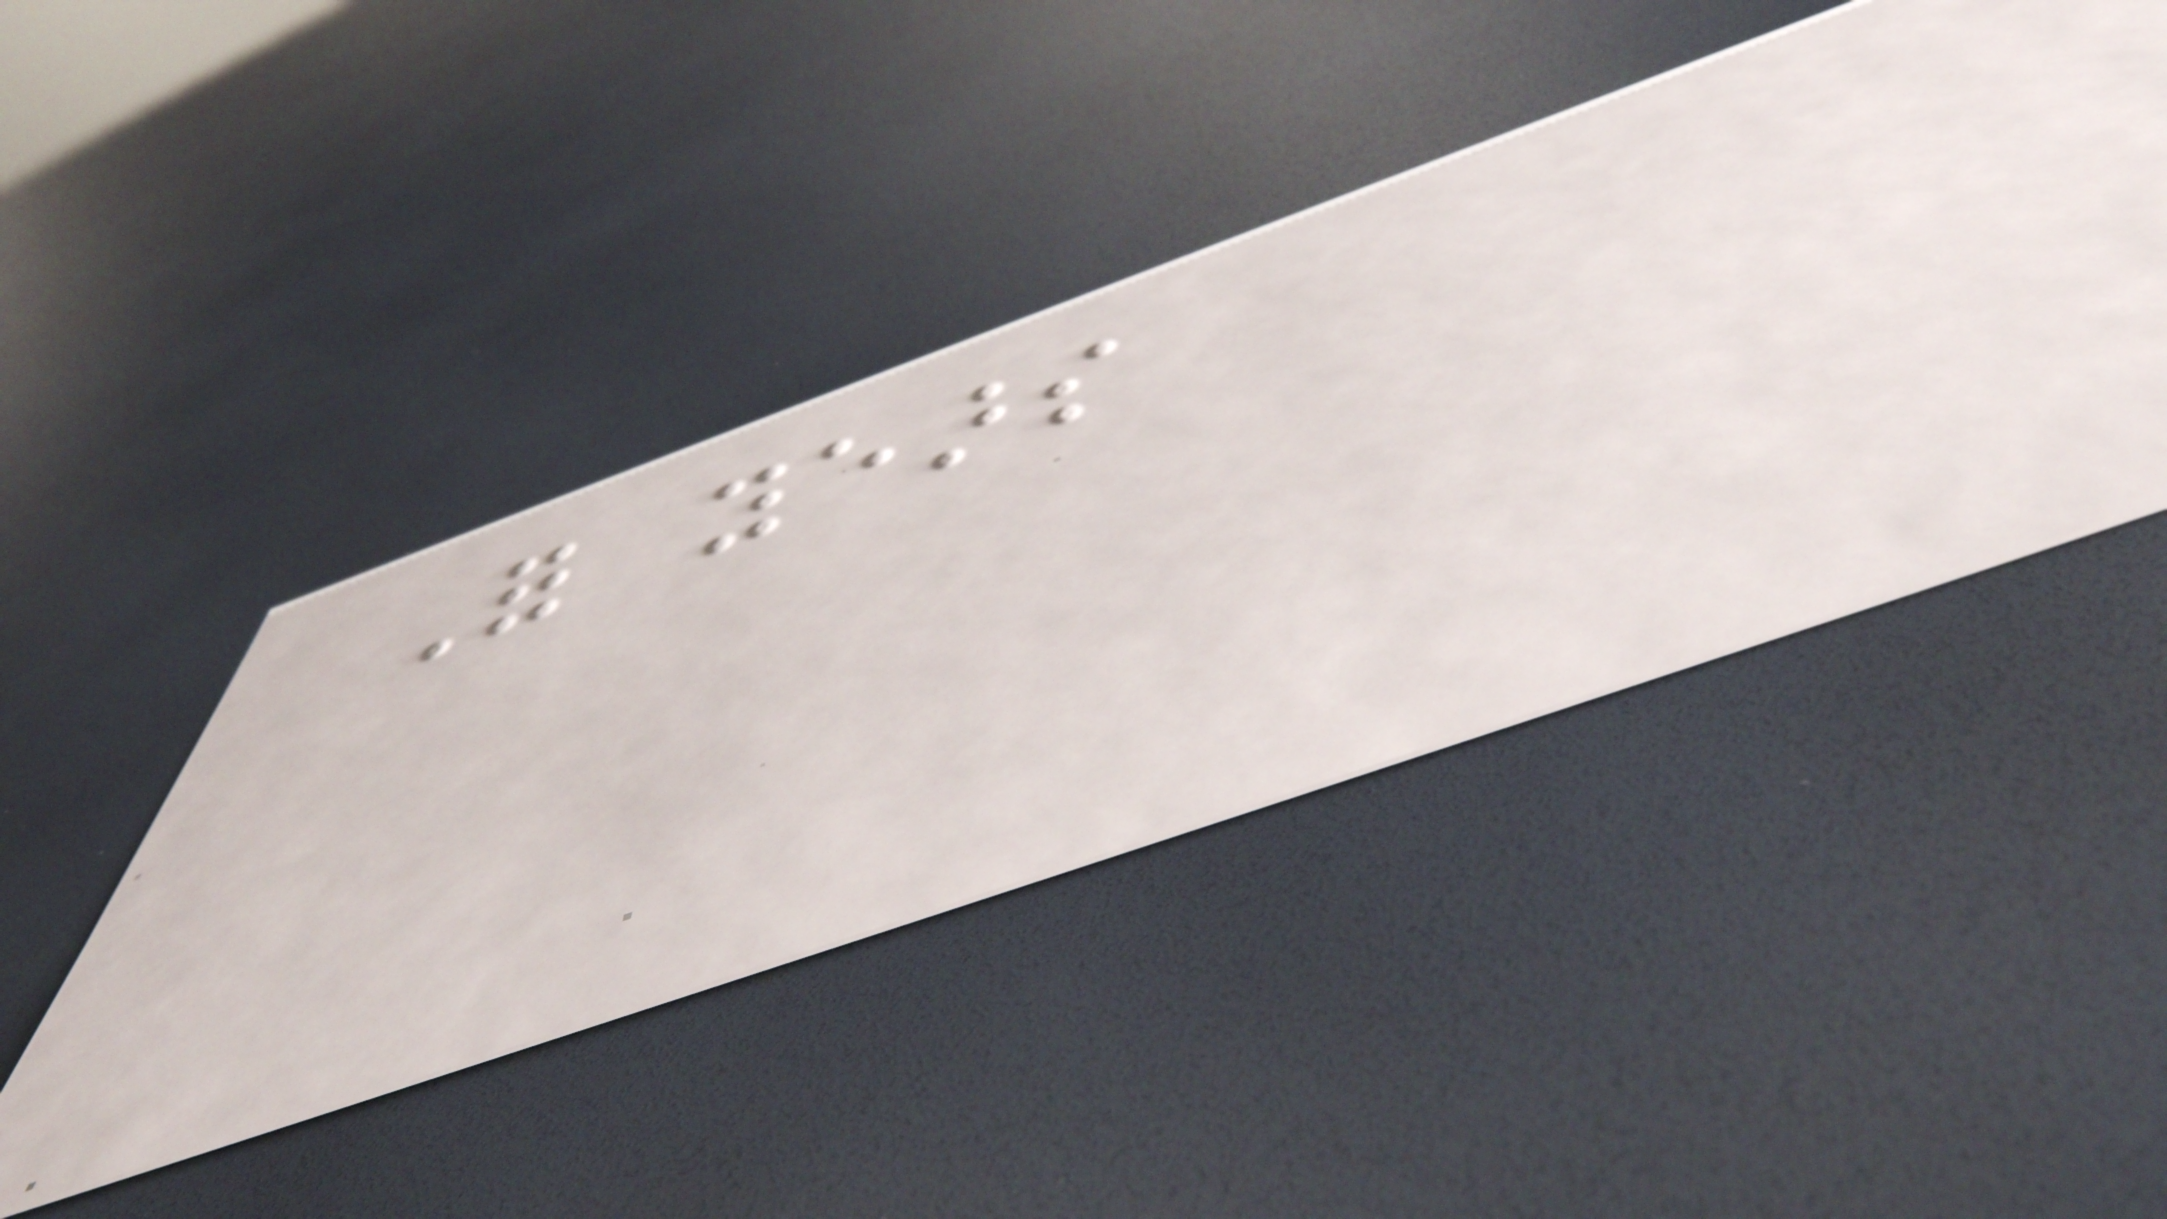For years
